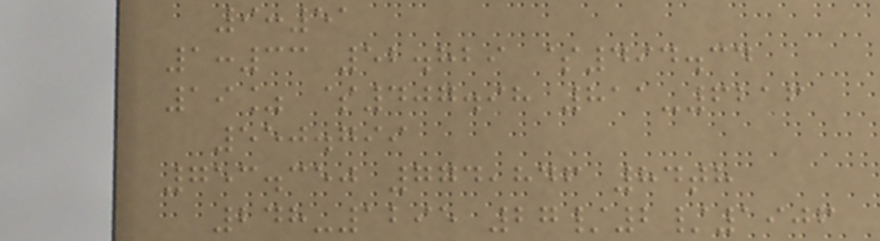9:51
1:33 52.829 $494.34
19% $407.98 811-6216
550.799
753.350 774,846 84th
248-1295 27/2/1906
